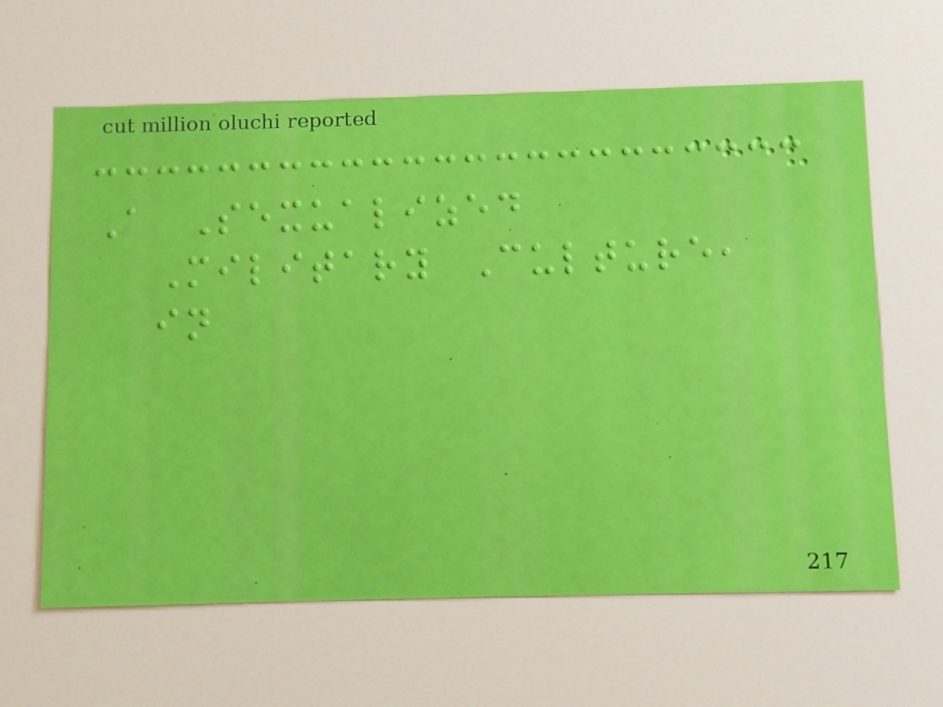A Sexualized
Military Culture,
in
